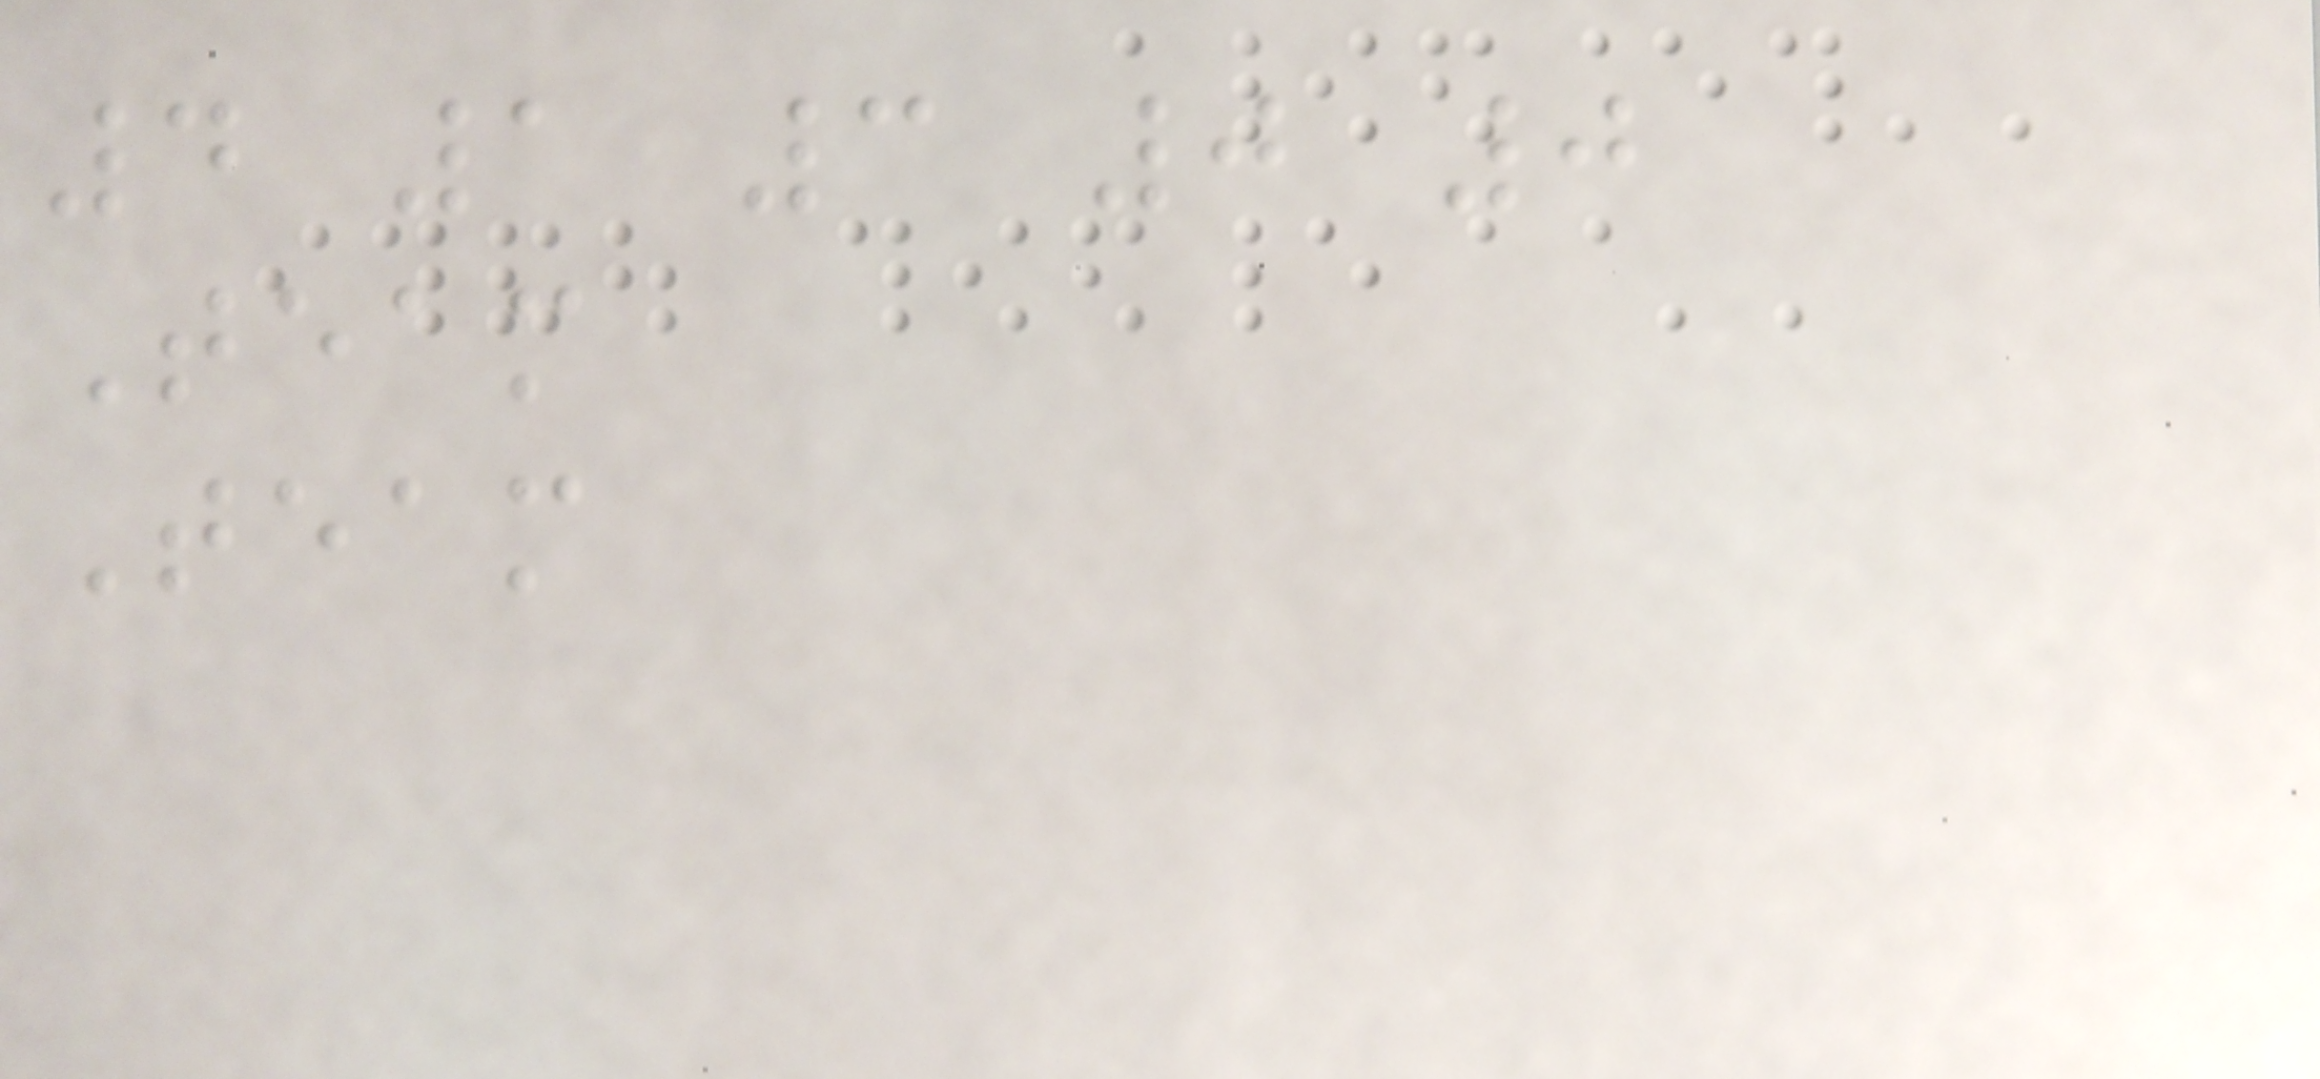4 1 3 0 0
Team
Team
